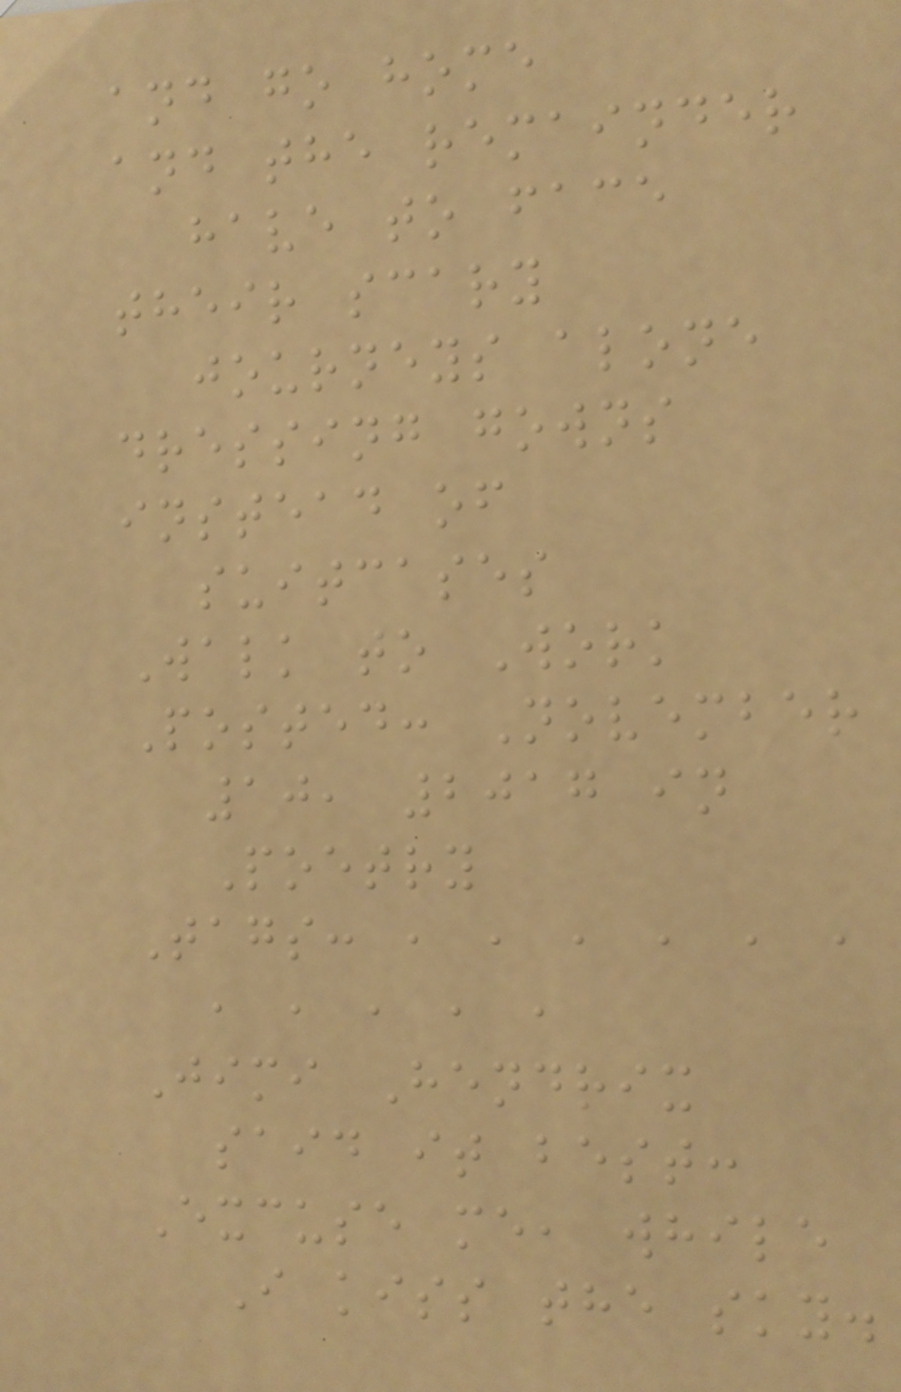and go home
and the remainder
have to face
their scary
journeys alone
dressing gowns
instead of
suitcases
Walk to Work
Posted: November
10, 2017 in
Poetry
Tags: , , , , , ,
, , , , ,
Jimi Hendrix
said it best:
Excuse me, while
I kiss the sky.
